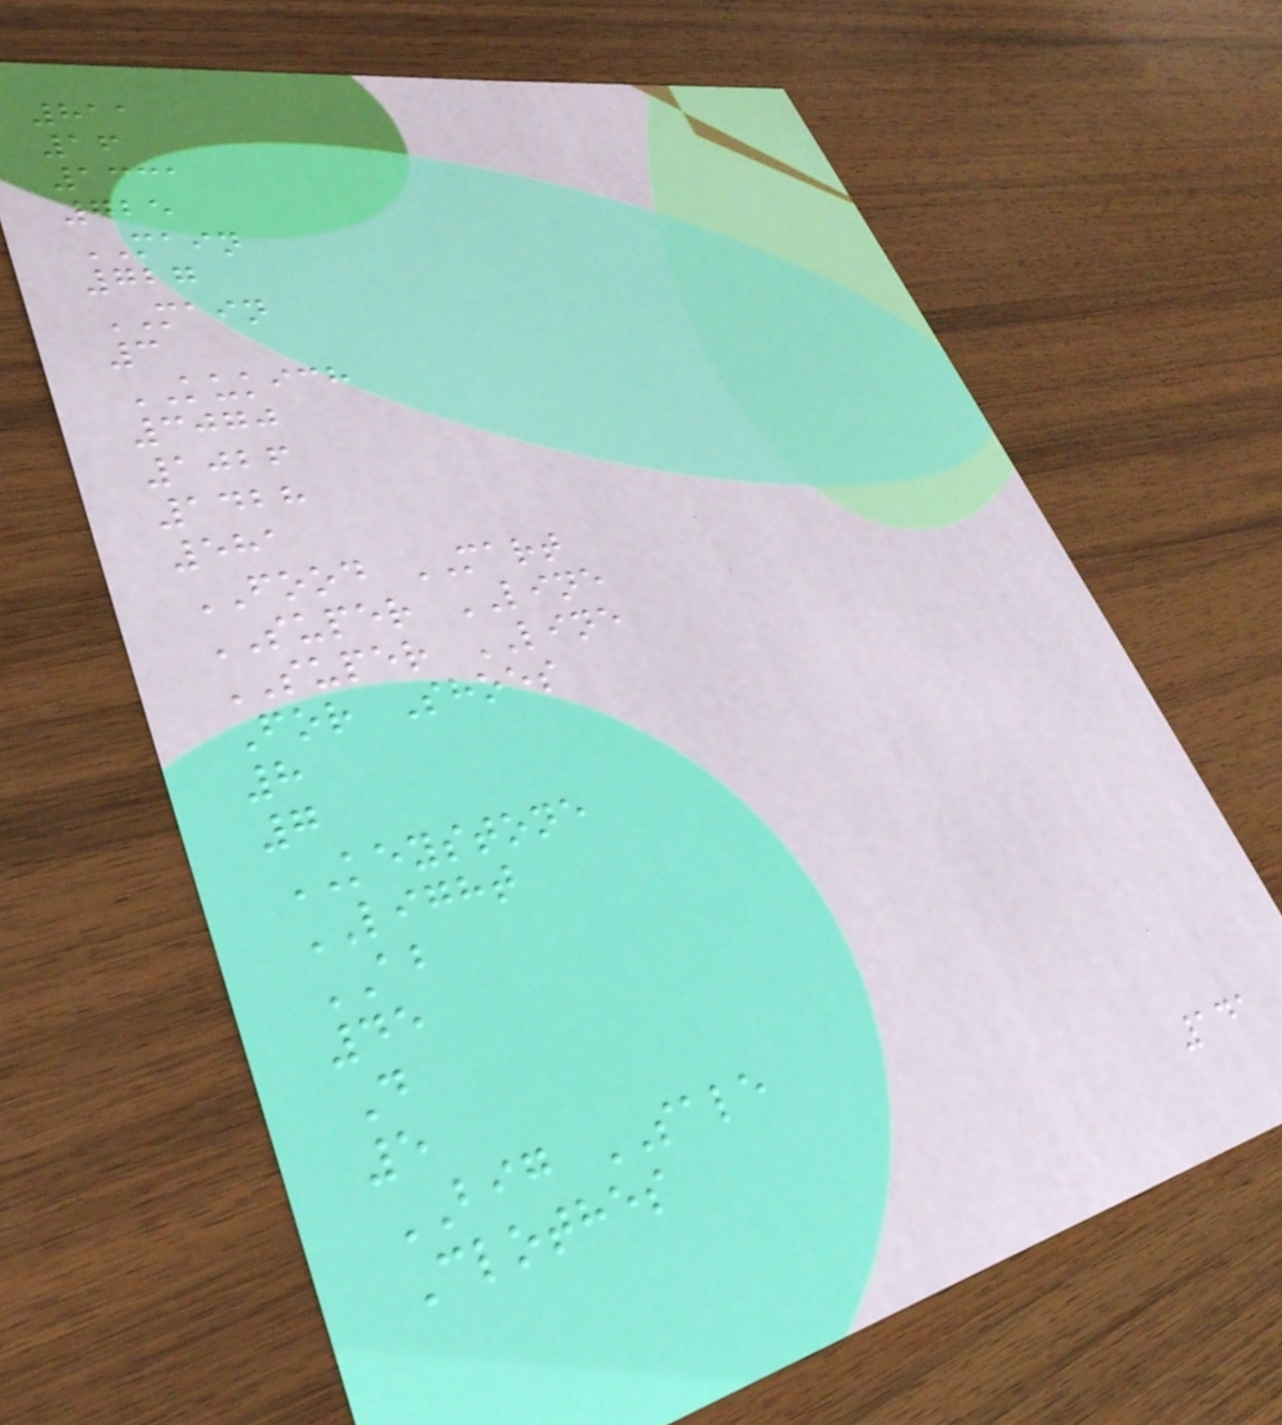811
16
1331
725
MAIN
727
MAIN
3
KUKICH
3070
1026
1428
581
FOOD MART
SUPER LINE
SUPER LINE
For Shoes
8
7
KEYSTONE
LIGHT
AB
45
D
5
BIG SALE
Clothes
141
